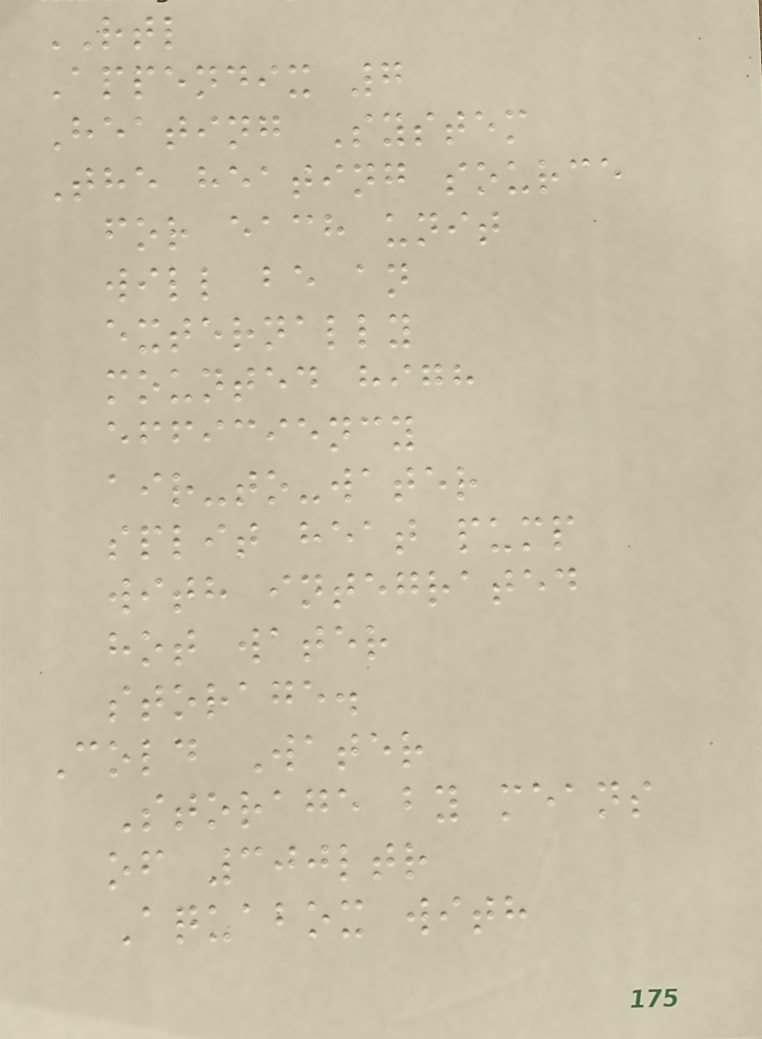RTL
Appendix 7
Heating System
The heating source
for each unit
will be an
externally
mounted high
efficiency
air-to-water
split heat pump
with integrated
hot water
storage.
Cold Water
Storage by means
of 300ltr
Aquabox with
